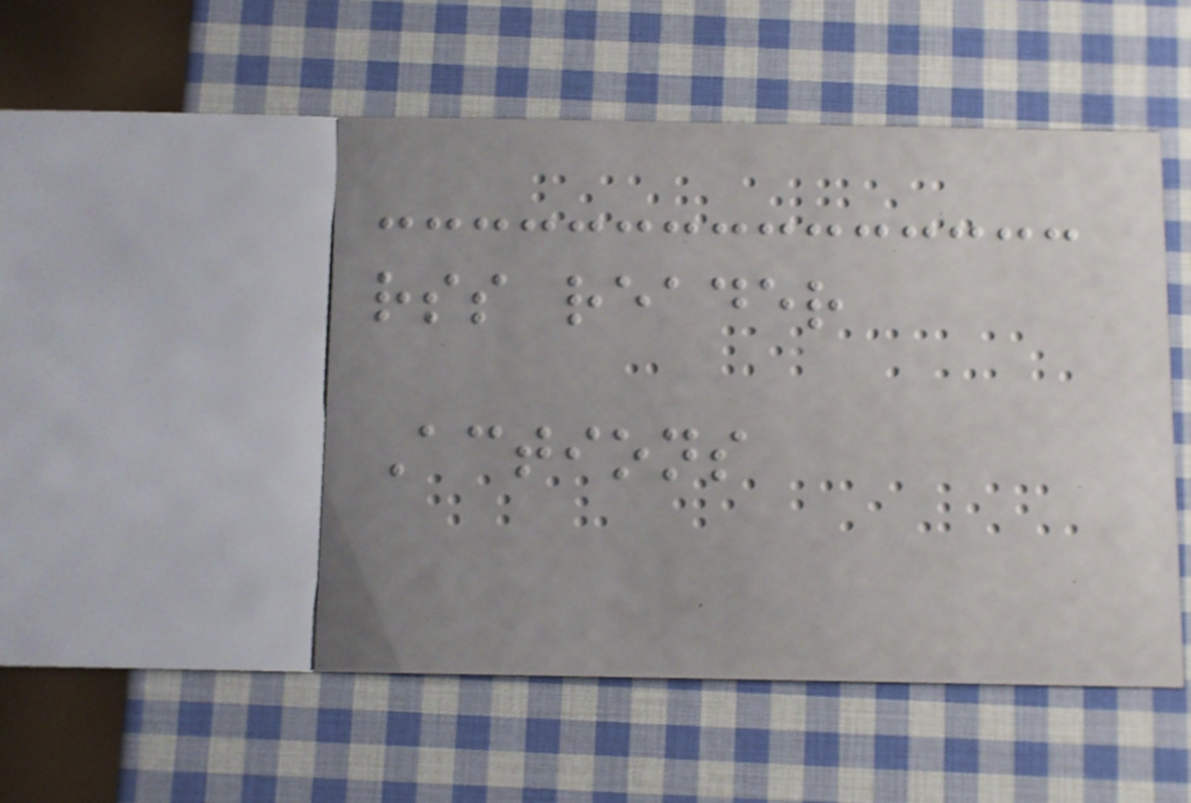rss reader
Actions
